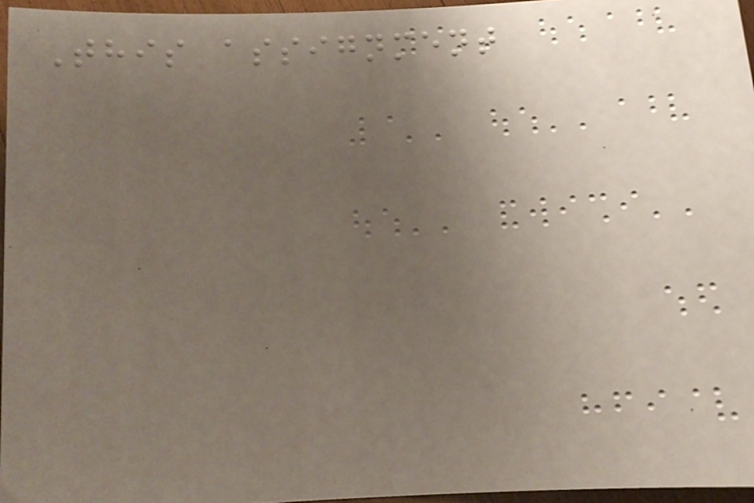This assignment
